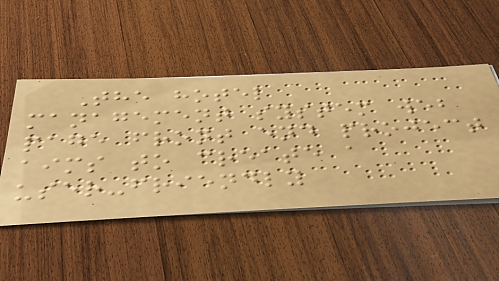The hotel
management system web
page front end project
aims to create a
user-friendly
